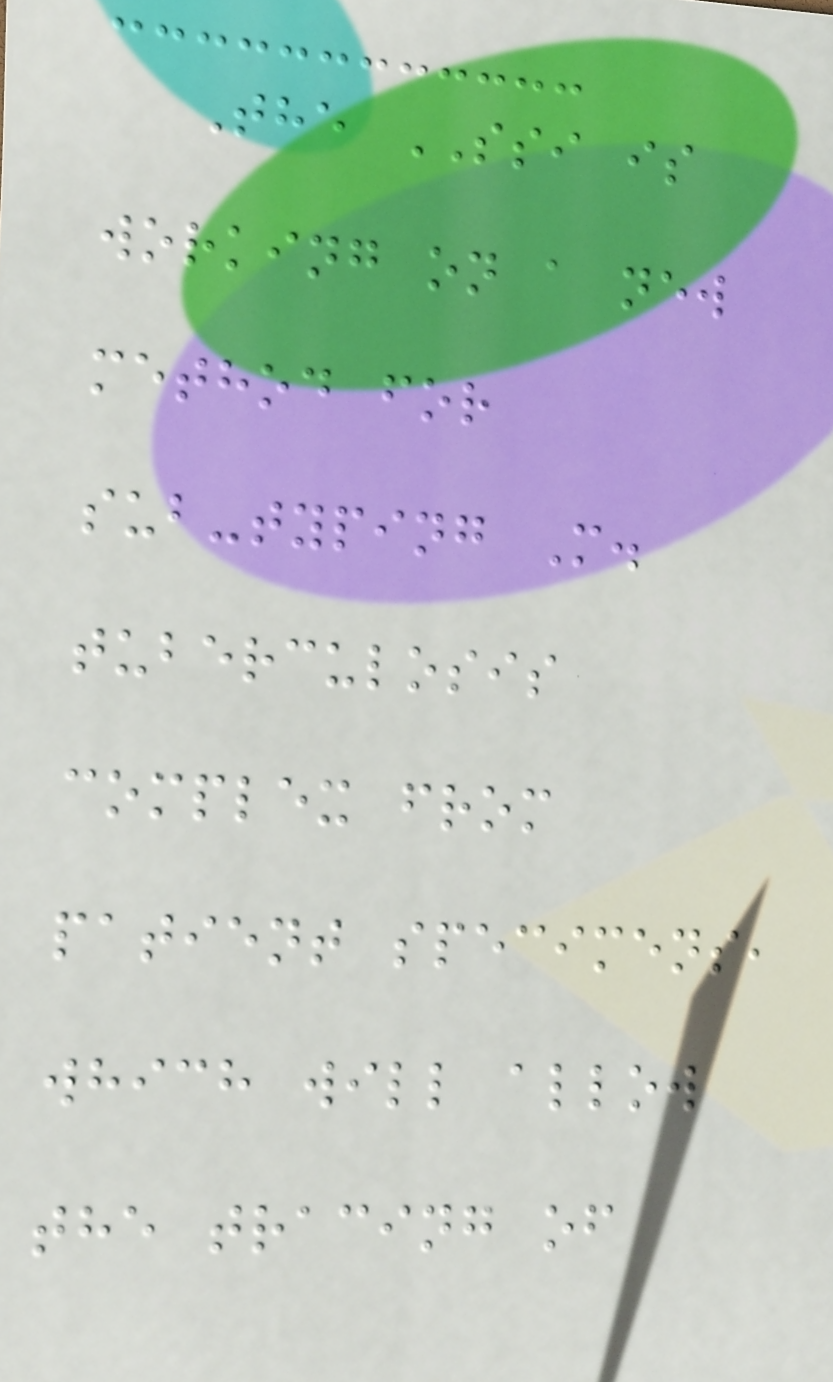The SSI is
working on a new
method for
sub-typing M.
tuberculosis
complex from
patient specimens,
which will allow
the tracing of
